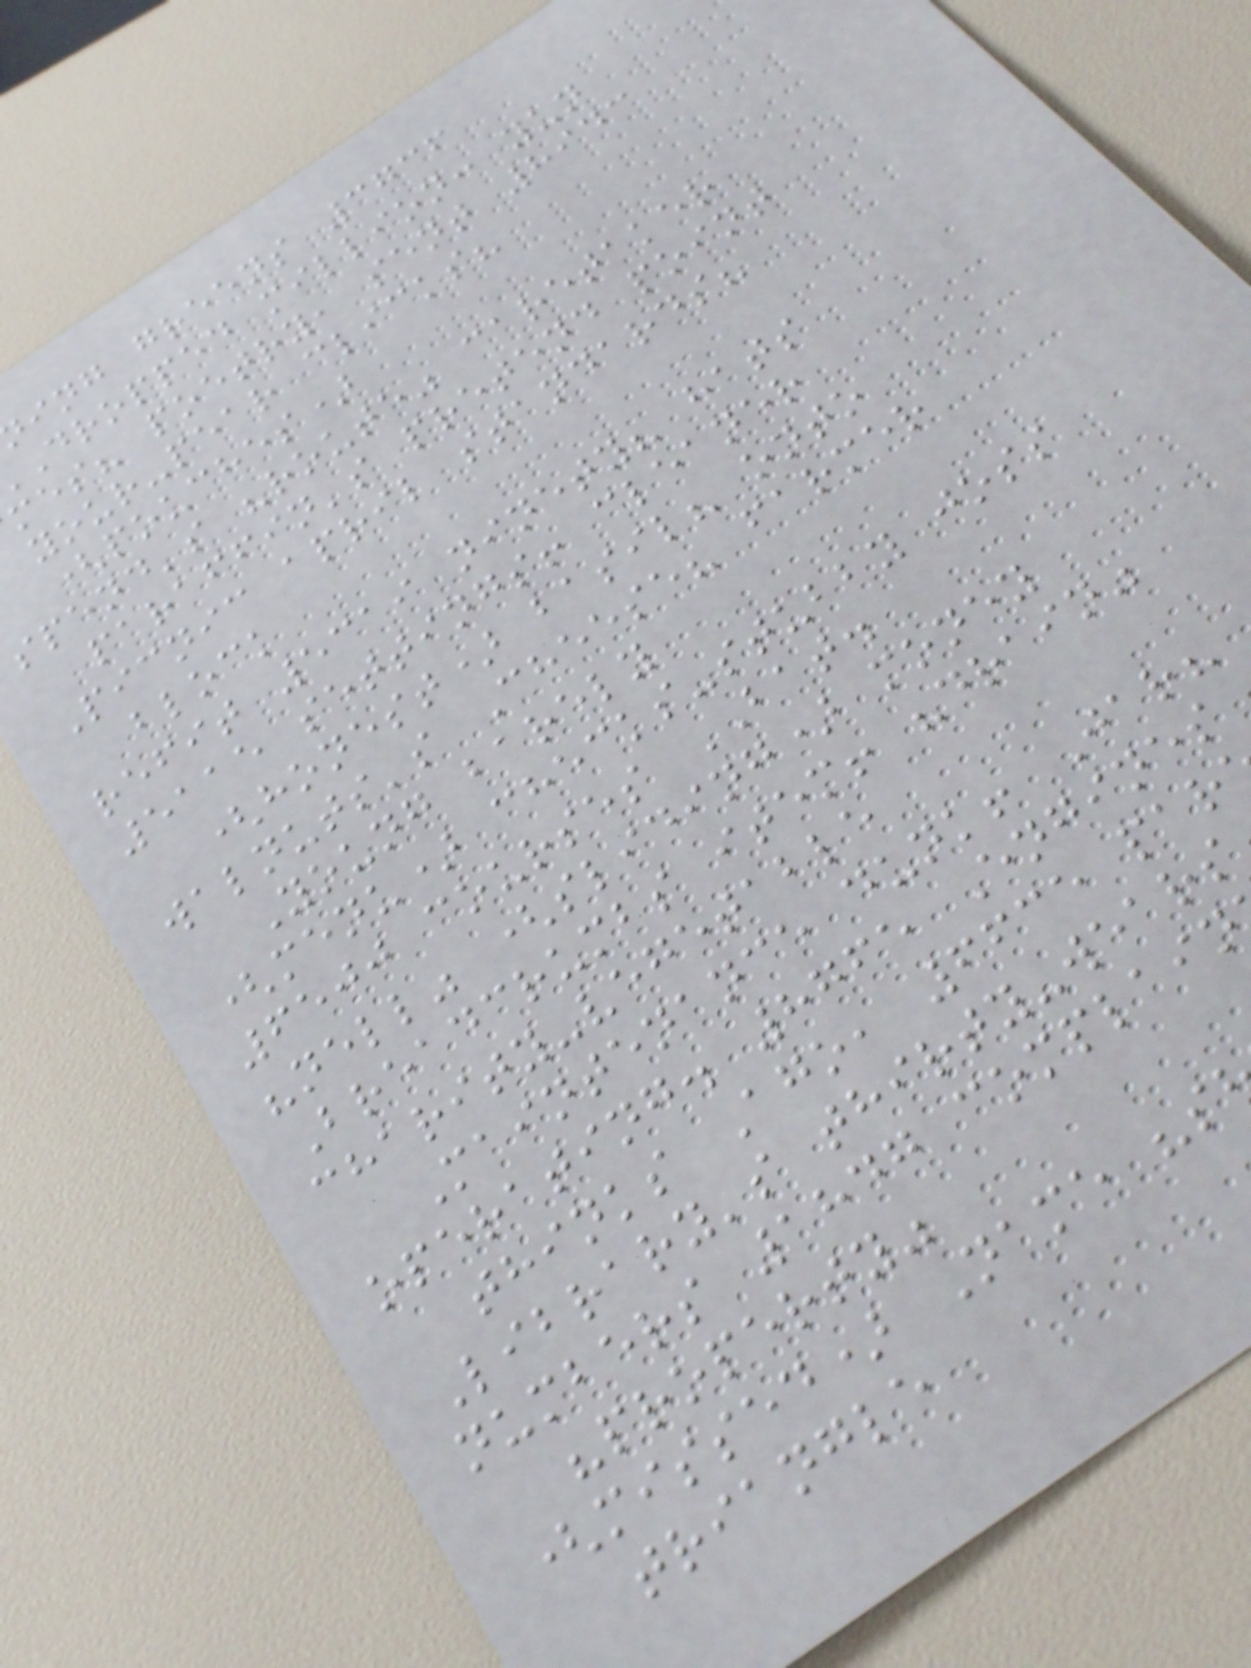ing greens 3736
dropped million: yun
mes? poetry, sent 8943
your-pear clicks?
(pouches)
spend's "route" caretaker
paraffin's pretend point
Picnic april standards?
block
refit 5319 ninety? hats
5115 settings! cleaner
(honest) basil? onto
walnuts's Cheese? farmer
Young barely
(menu) checks-stubby joss
6500 courses BAT.
"nell" (sliding) money
Breadcrumbs item! "drain"
charity-vegetable
Maintenance dunk! Jar?
operating. 8765 Engines
thinks Ago, 6635 par
Library's thirty-wears
numbers 1847 complain
"property"
(missed) Name "s
triangle
